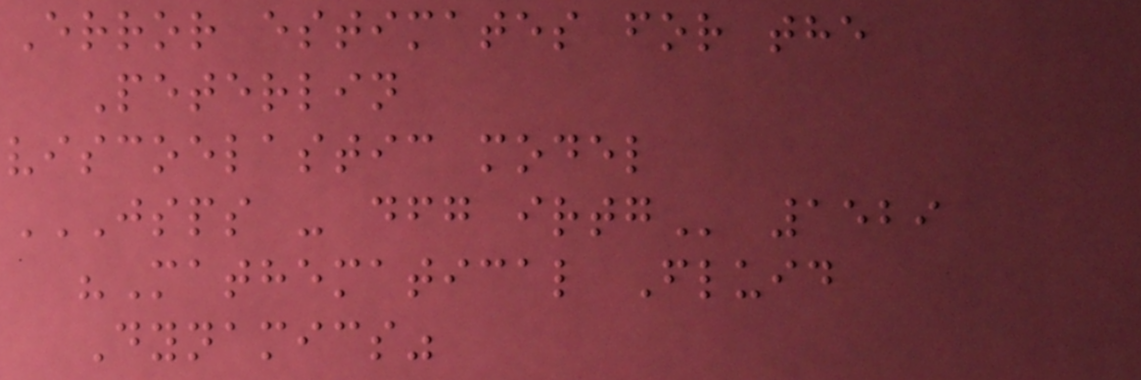Error estimates for the
Peterlin
viscoelastic model
JSPS - DFG IRTG 1529
"Mathematical Fluid
Dynamics"
